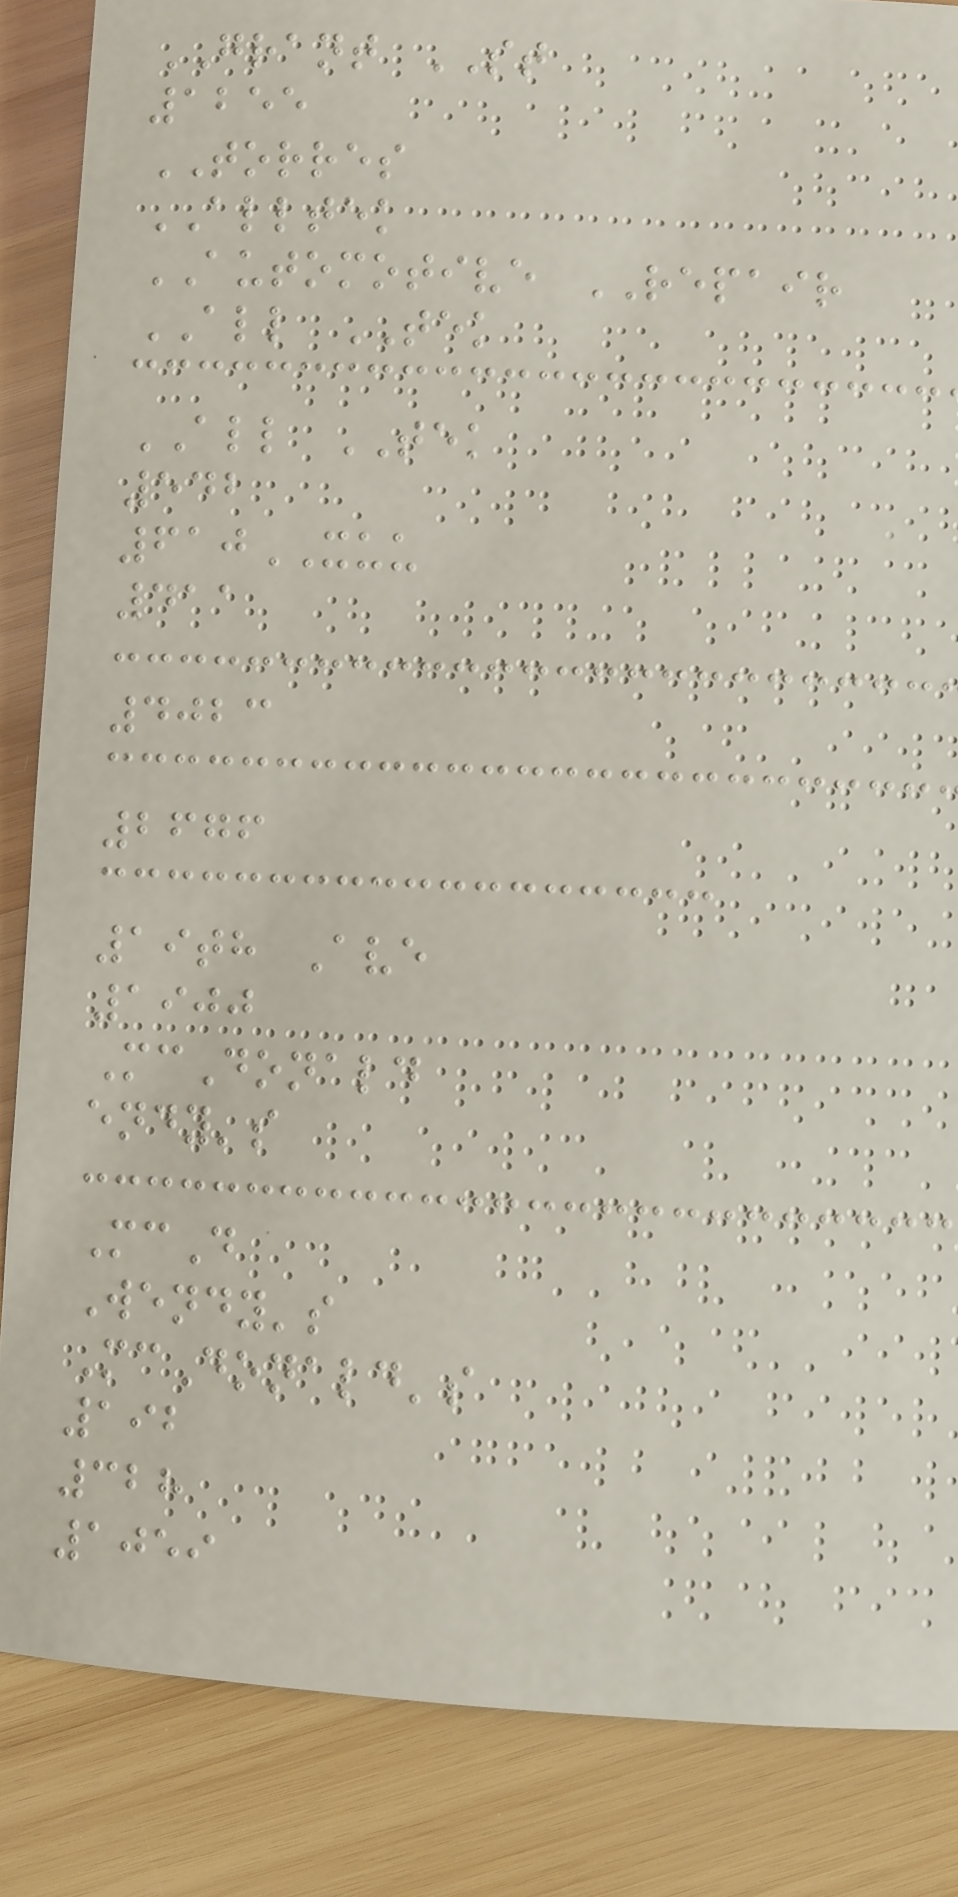GRANT ST
1255
TORRES
ALLTEK
AUTOMOTIVE REPAIR
ALL TEK
ALL TEK
542
610XUU
411
4023
2676
19th Ave
1900
McDonald
endy's
McD
Wendy's
McDonald's
192
328
1059
